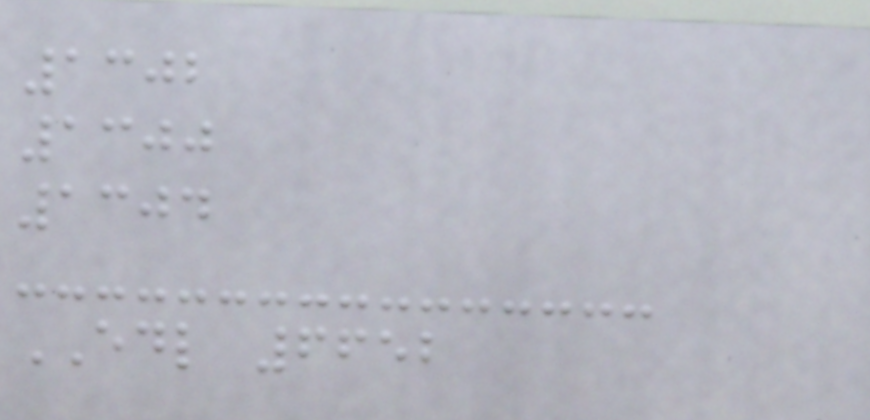1302
1300
1304
EDL 6652
